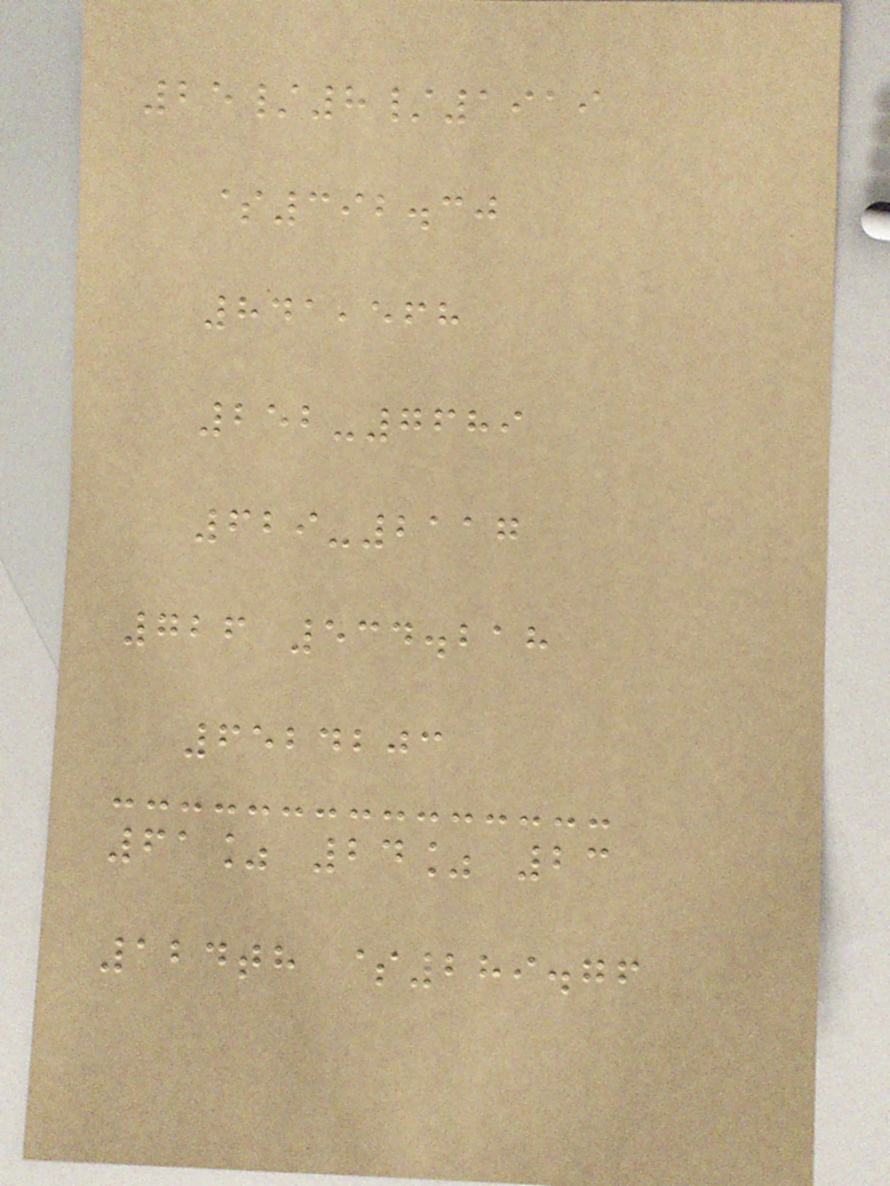25/8/1919
$392.30
841,568
252-7689
629-2117
726 534.218
6524203
61% 24% 23
124th $289.76
